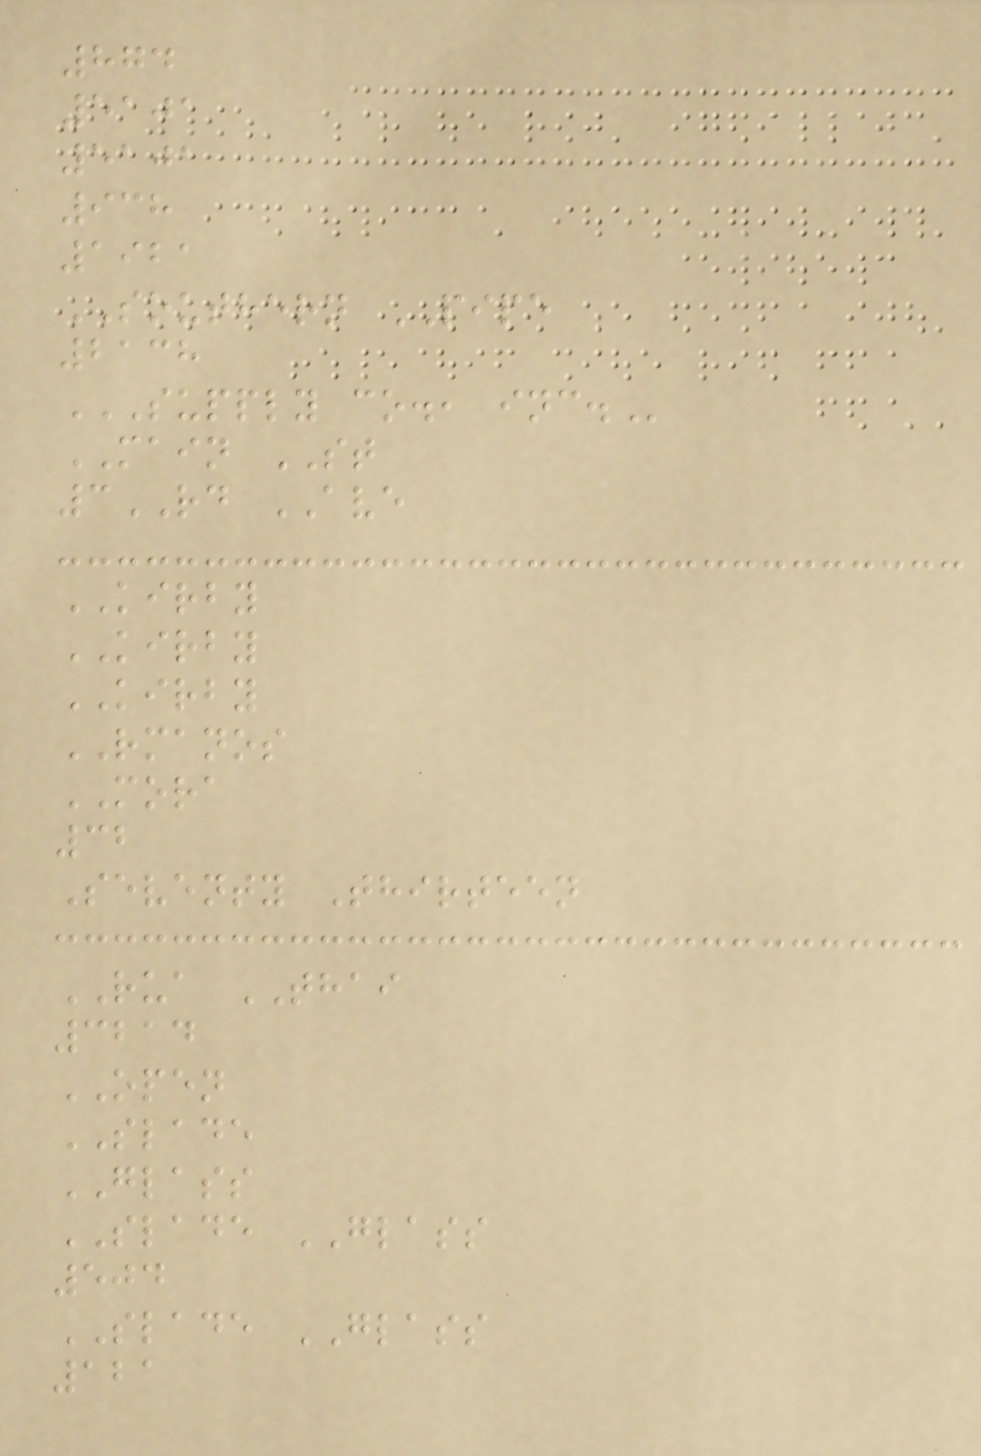874
5101
5101
938
1921
SOUTHERN PIPE
2138
SUPPLY CO., INC.
MAIN ST
3RD AVE
KIRBY
KIRBY
KIRBY
RMANOS
MORA
32
Seventy Thirteen
RUA THAI
3214
OPEN
SLADE
GLASS
SLADE GLASS
504
SLADE GLASS
121
